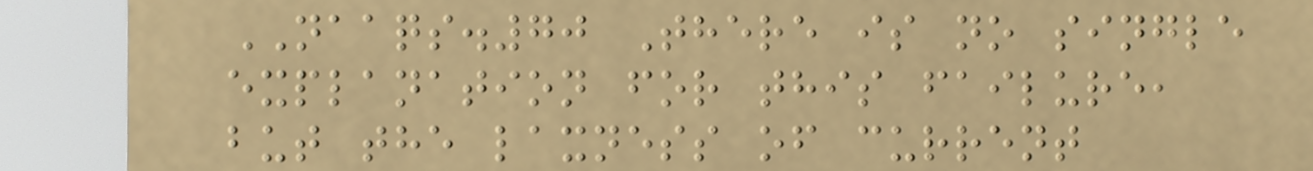NAAQS.70 There is no single
explanation for this failure,
but the laxness of current
